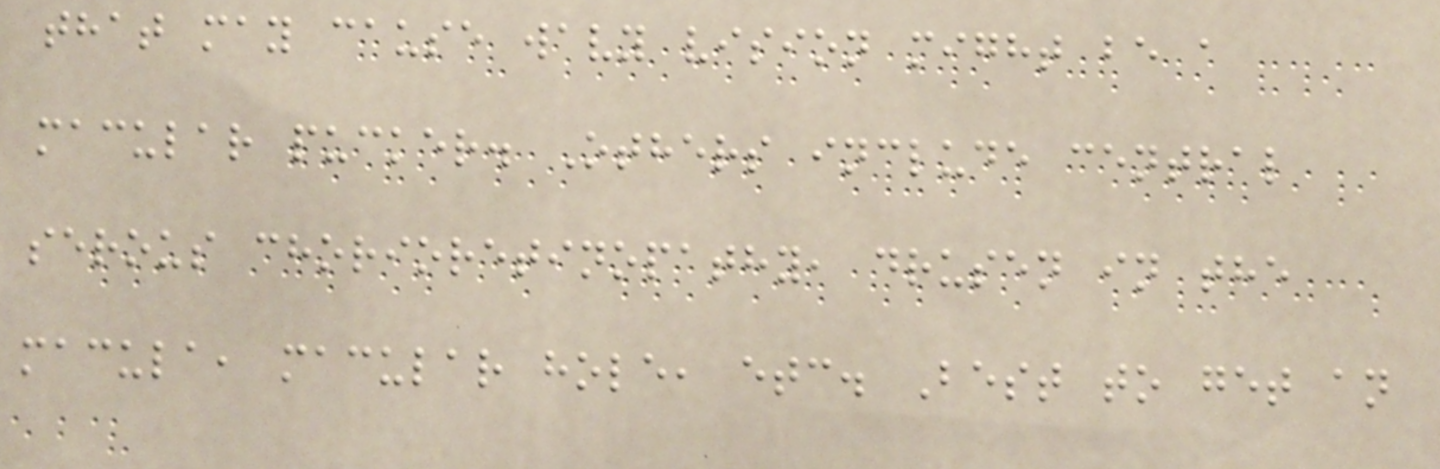that may cause wavy vision might be a
macular pucker. Others include central
serous chorioretinopathy, drusen in the
macula, macular hole, etc. Best to get an
